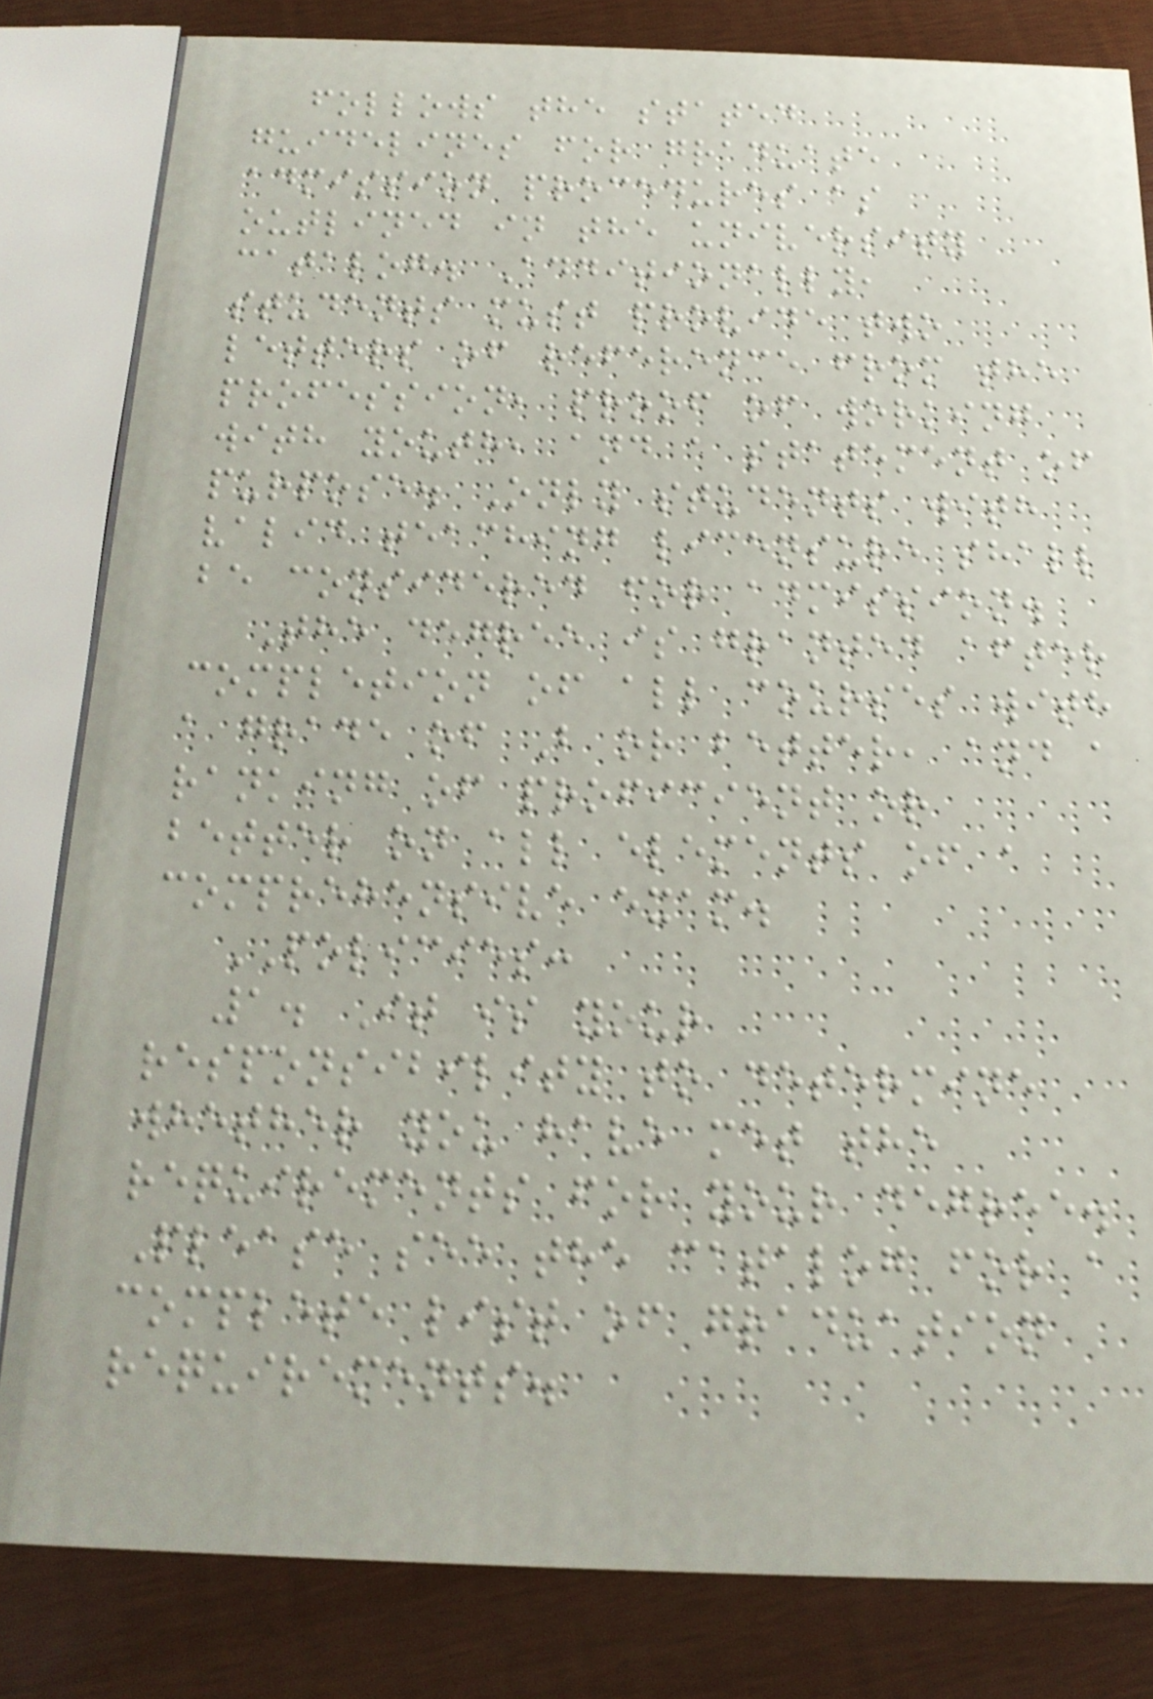follows the stated
guidelines for graduate
admission procedures as
outlined in the university
catalog. Additionally,
students must provide two
letters of reference from the
profession, proof of working
with youth, and a statement of
purpose. Only students with
valid teaching licensure shall
be considered for admission.
The degree is granted after
completion of all courses with
a grade of B or better, and a
ranking of proficient or
better on all elements of a
comprehensive exam.
POLICIES:
1. It is your
responsibility to determine
whether you have met the
requirements for your degree.
Please see the catalog for a
complete list of graduation
requirements.
